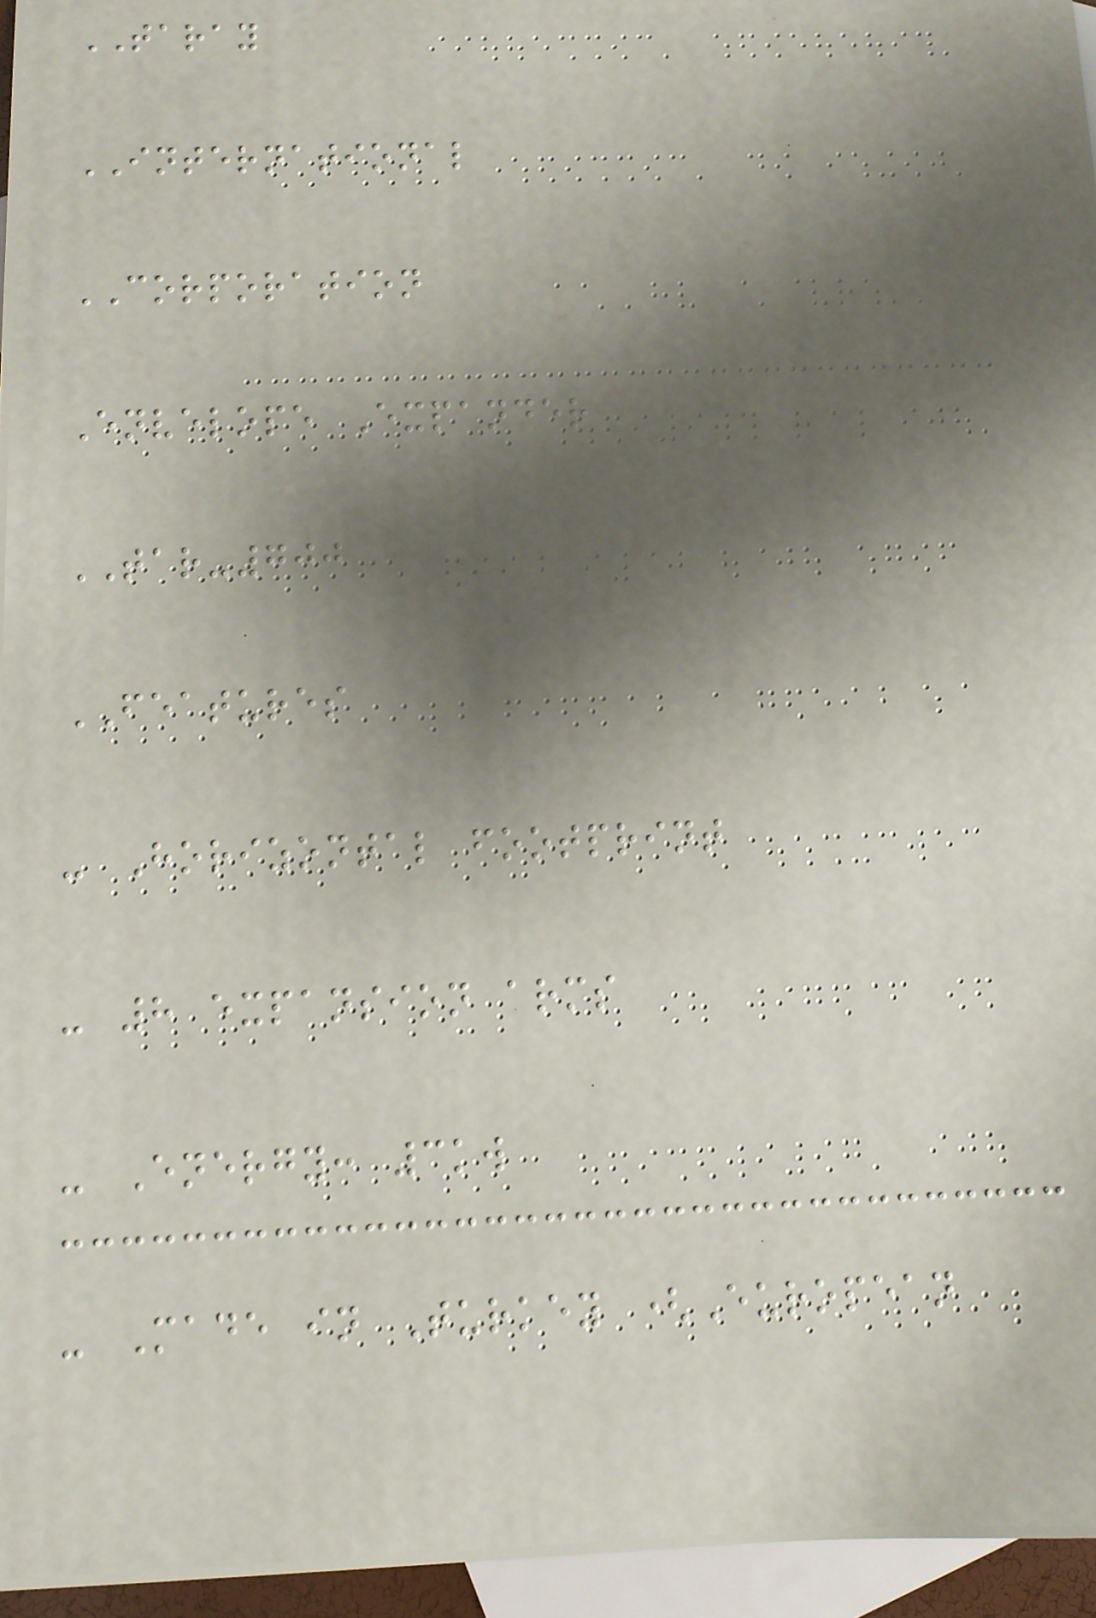TARAY
INTERNATIONAL
CORPORATION
Envelope Expander
TAR-700
FEATURES
- Horizontal footprint
- 8 expansion arms
- Energy: 3kw
- Made in Turkey (European
